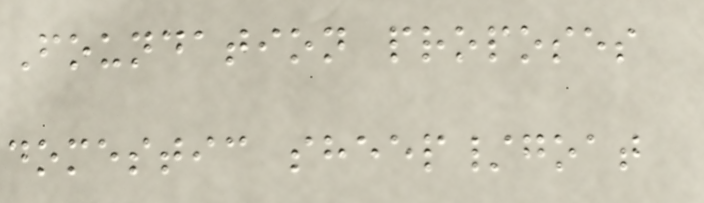Foundation proposes
domestic sheep/goat
